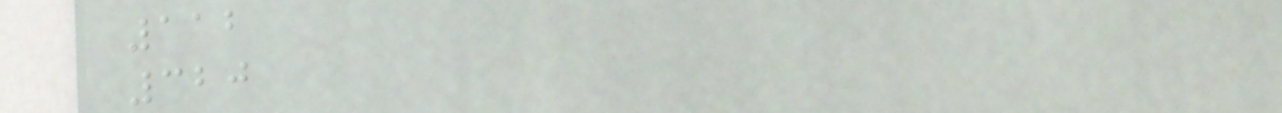112
320
